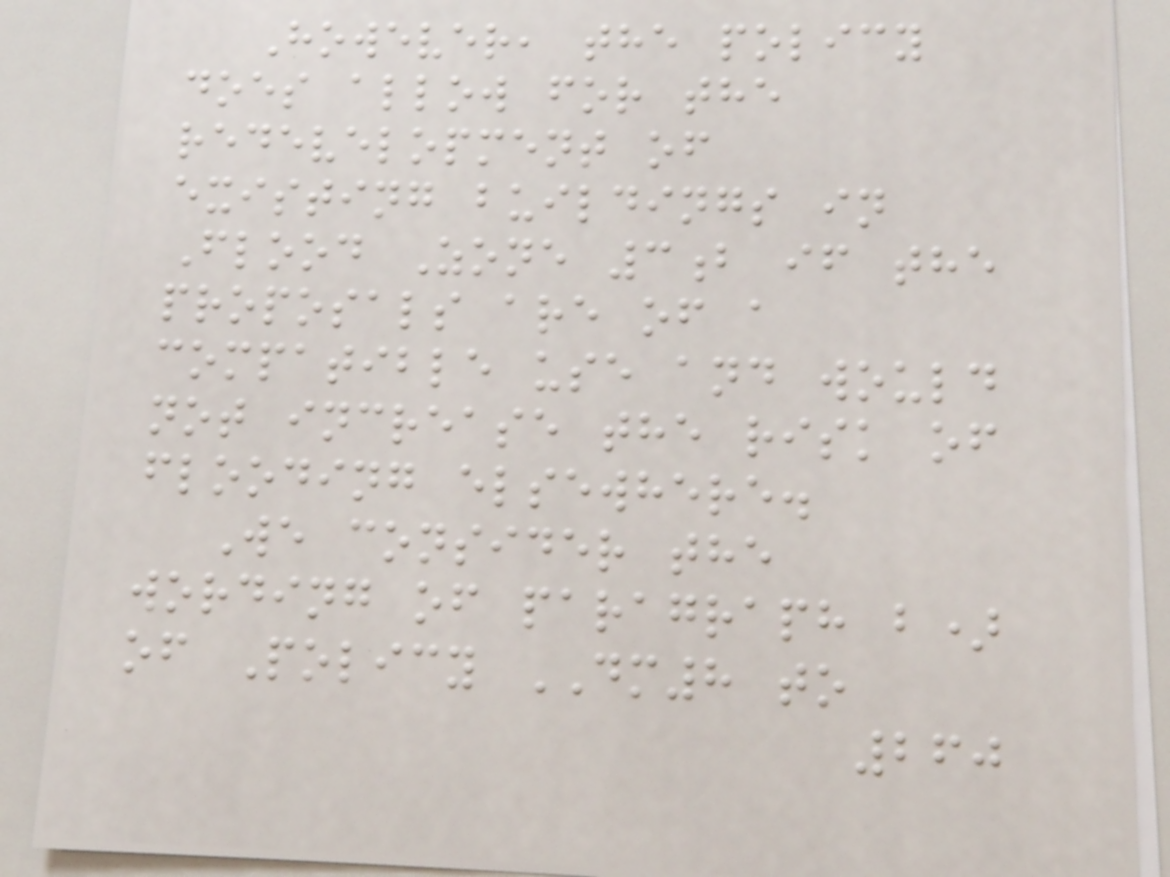However, the policy
does allow for the
redevelopment of
existing buildings in
Flood Zone 3b if the
proposals are of a
compatible use and would
not increase the risk of
flooding elsewhere.
We consider the
wording of paragraph b)
of Policy DM8 to
260
